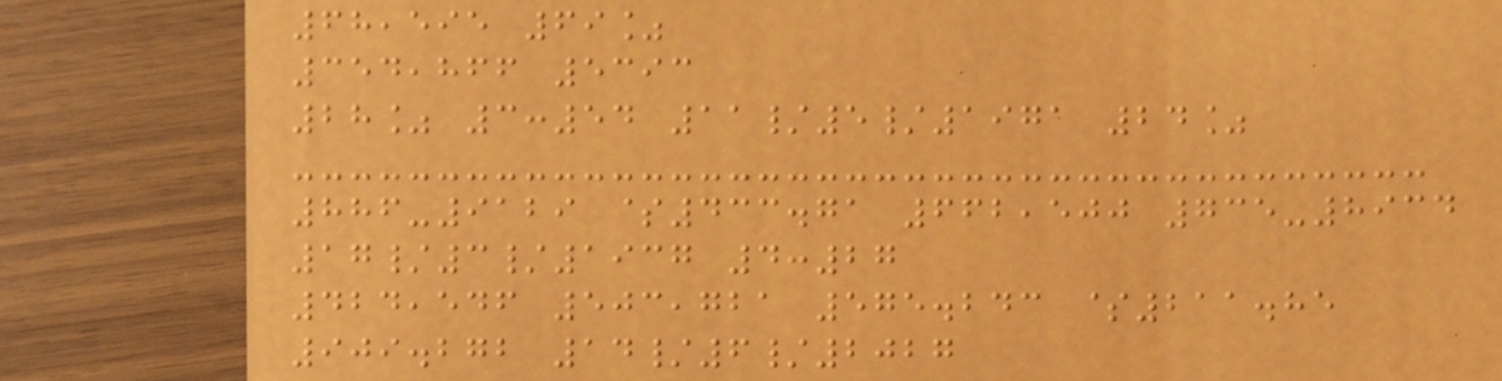68,595 69%
354,866 5393
28% 3:54 11/5/1971 24%
886-9129 $433.71 662,500 735-8934
17/3/1937 4:27
424,546 503,721 575.243 $211.85
909.272 14/6/2027
